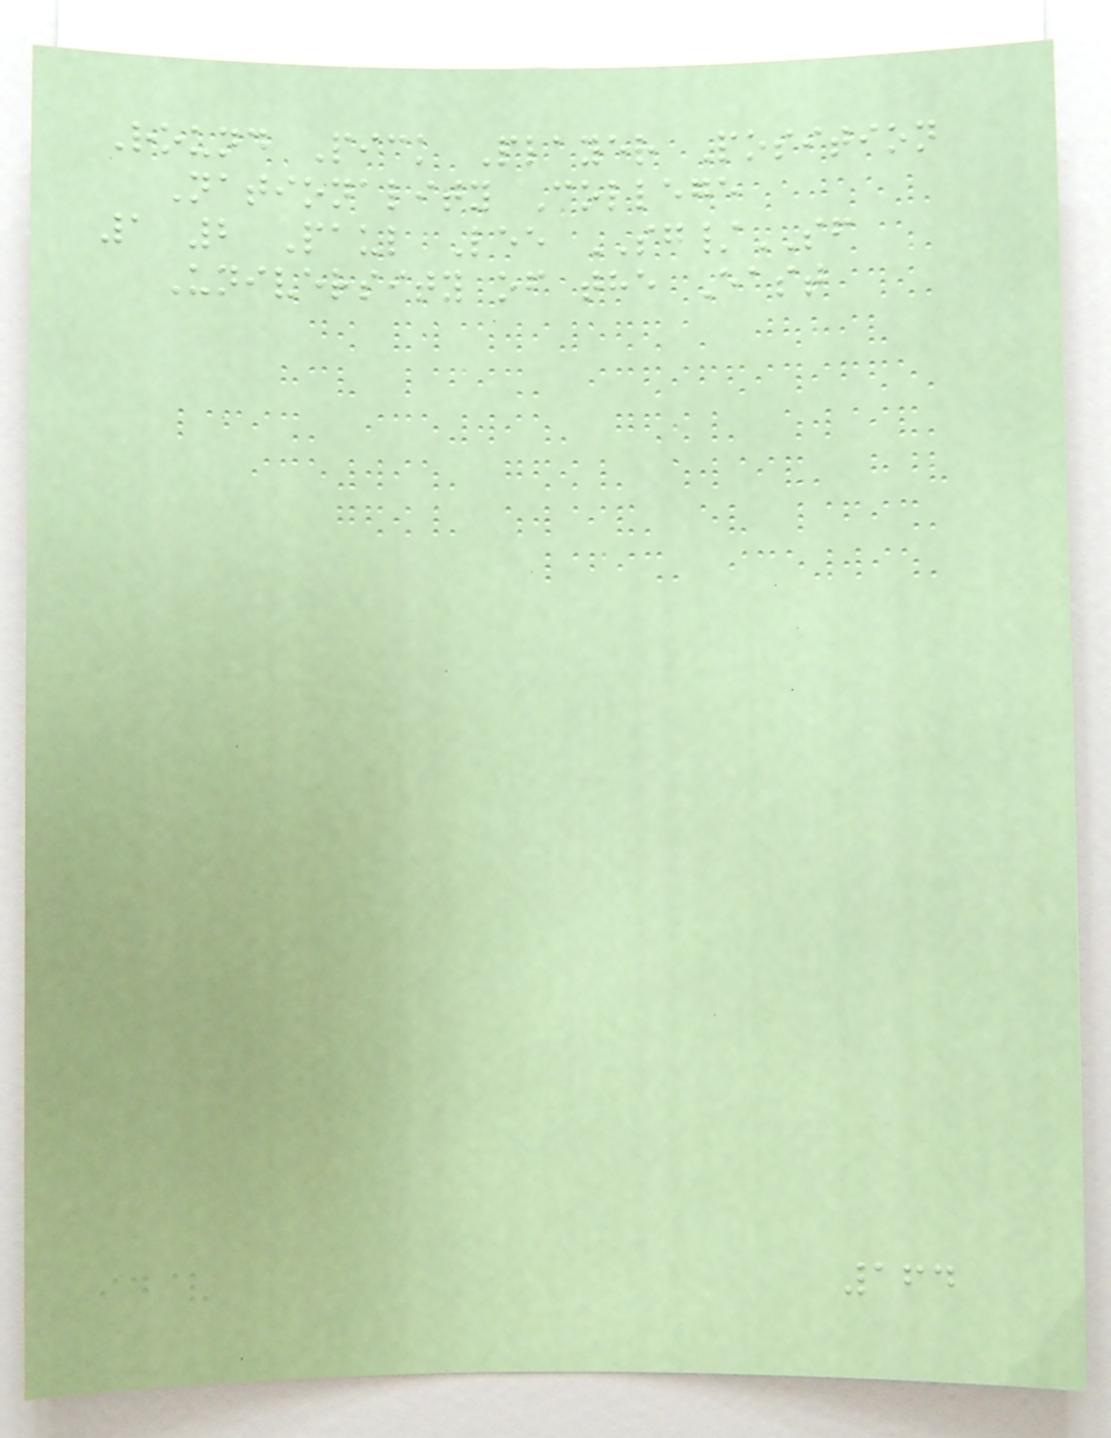Round Pick Player Position
Nationality College
1 2 Paul Lee SG/SF
University of the East
164
